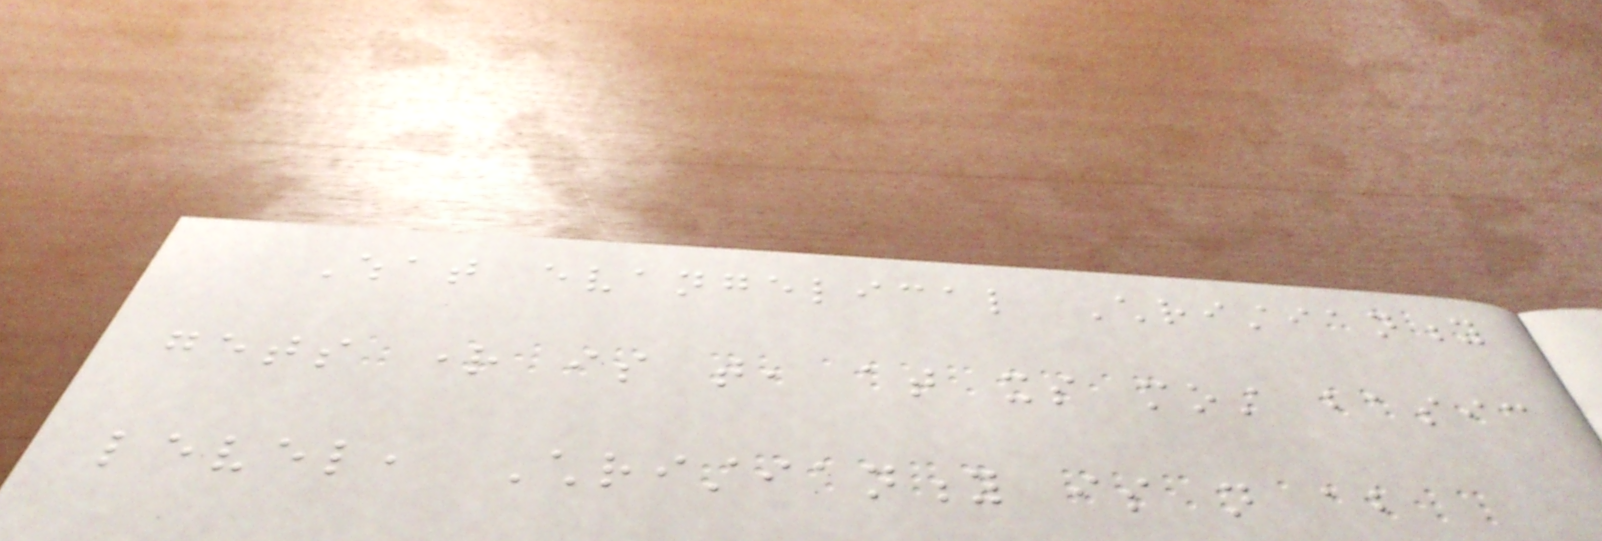What evangelical Christianity
gets right is that, at its most basic
level, Christianity is not about
